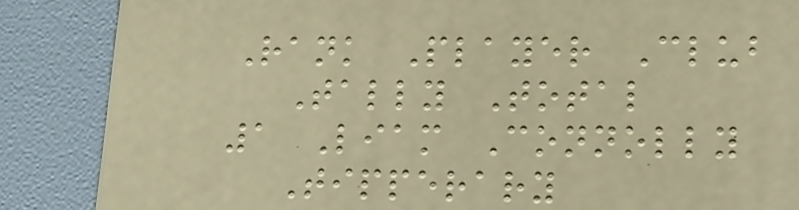Rank Player Club
Tally Total
1 Liam Connolly
Tipperary
